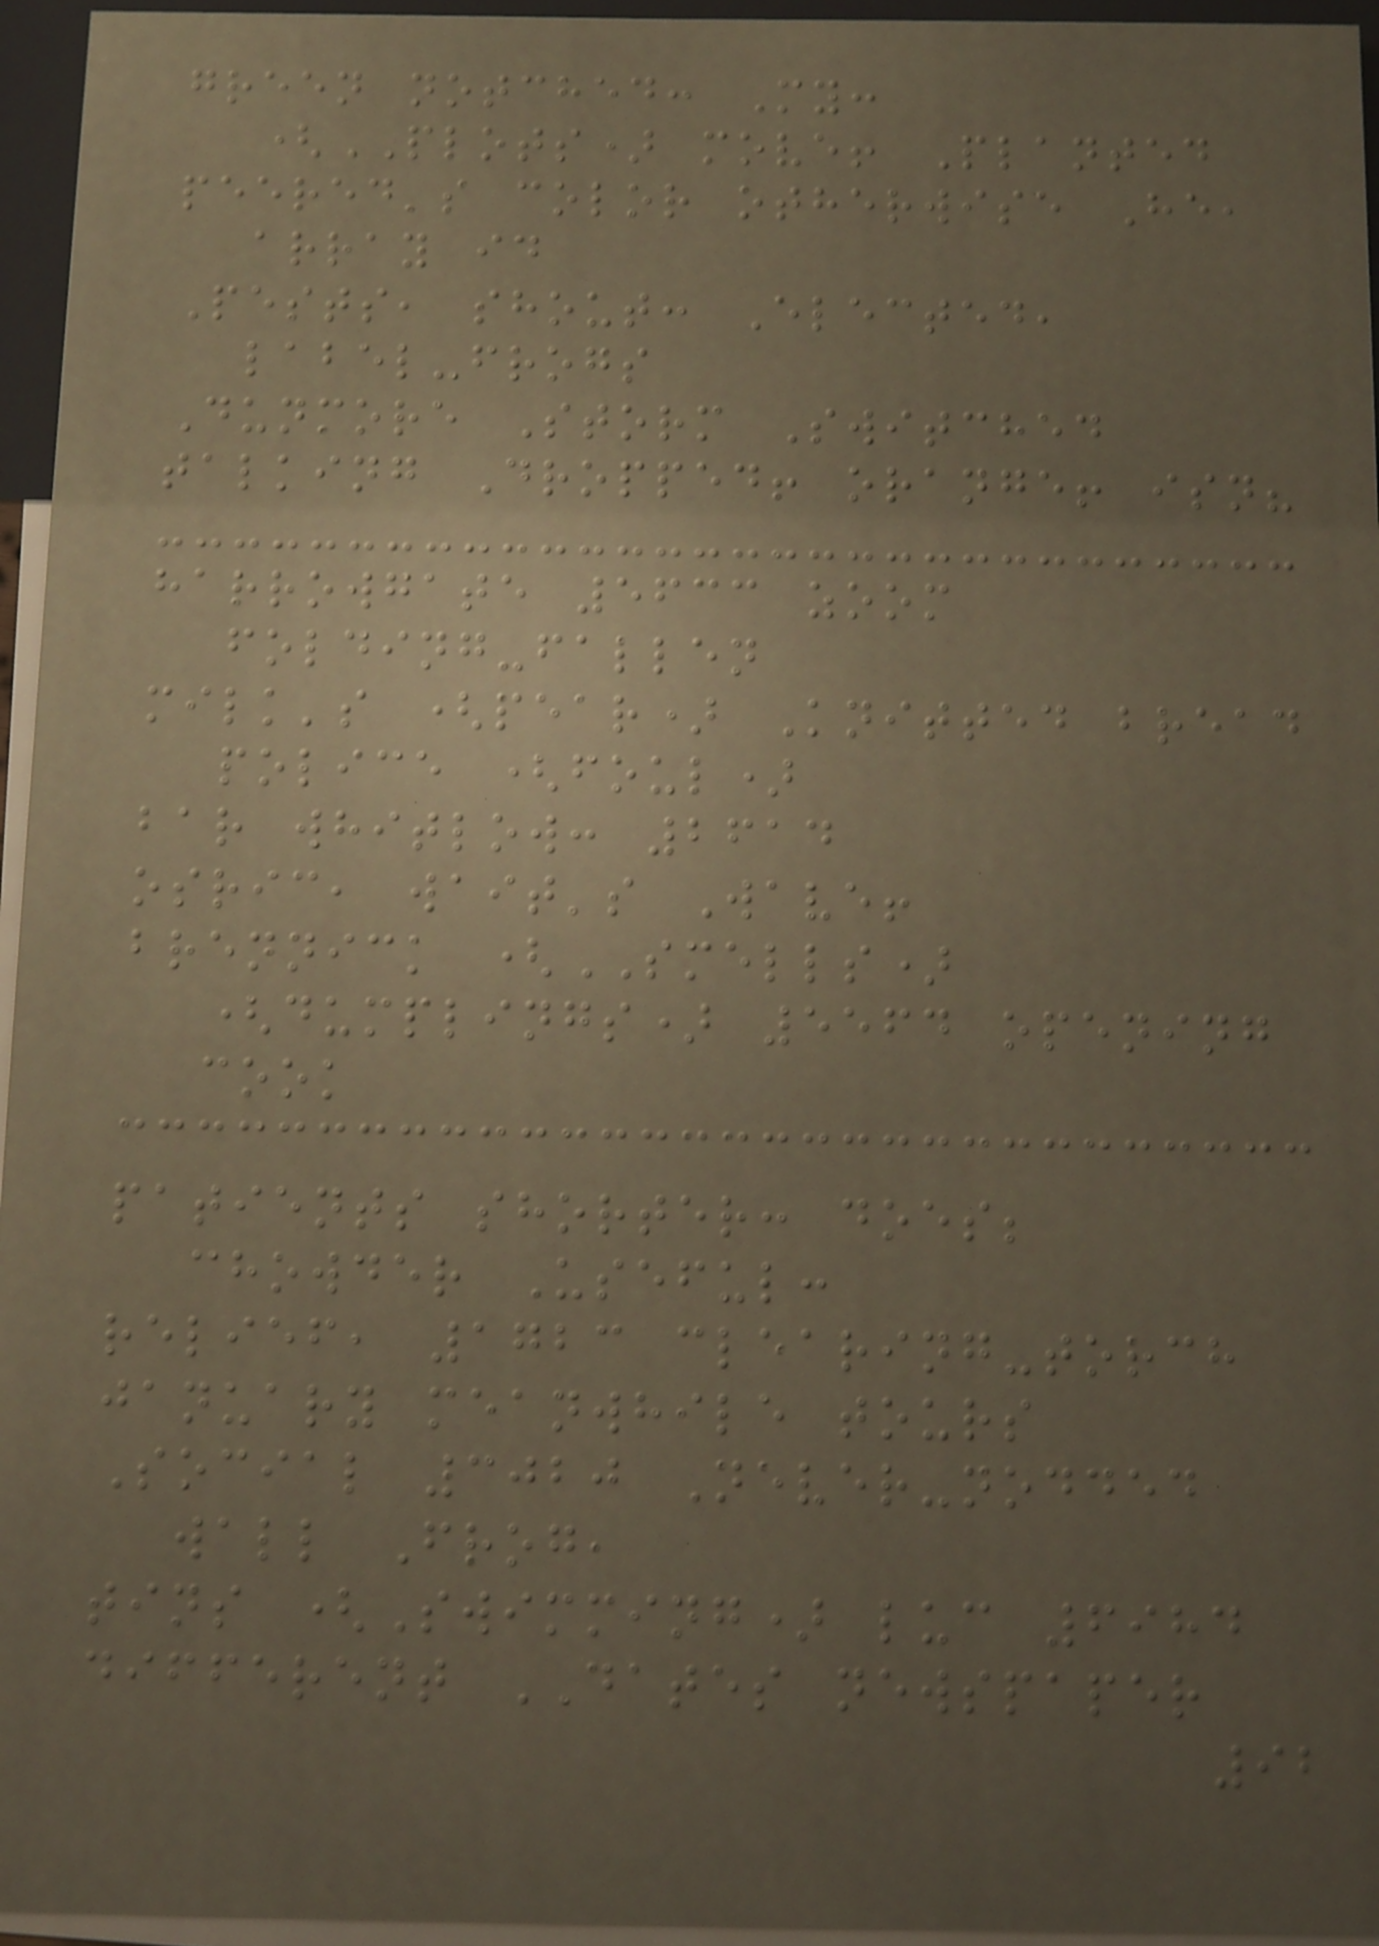green notched: My:
(PLOTS) move! Planted
peered's color otherwise He,
array id
Pests, shout: Elected,
label-frogs
Dunmore Storm Switched
talking Dropped! orange! isn?
harrowgate 5633 zoom
folding-fallen
milk's (pear) Knitted bread
police (foul)
bar whitlow: 2614
osric, wait's Wave!
brennick (SMELLS)
(dumplings) 5564 opening
cook
patients shorter: does;
chowder Useful:
relief, 1723 clearing-torch
january meanwhile tours
Social 3020 Never-nodded
wall Frog,
tins (Swimming) luc 6984
different DATES newspaper
92
